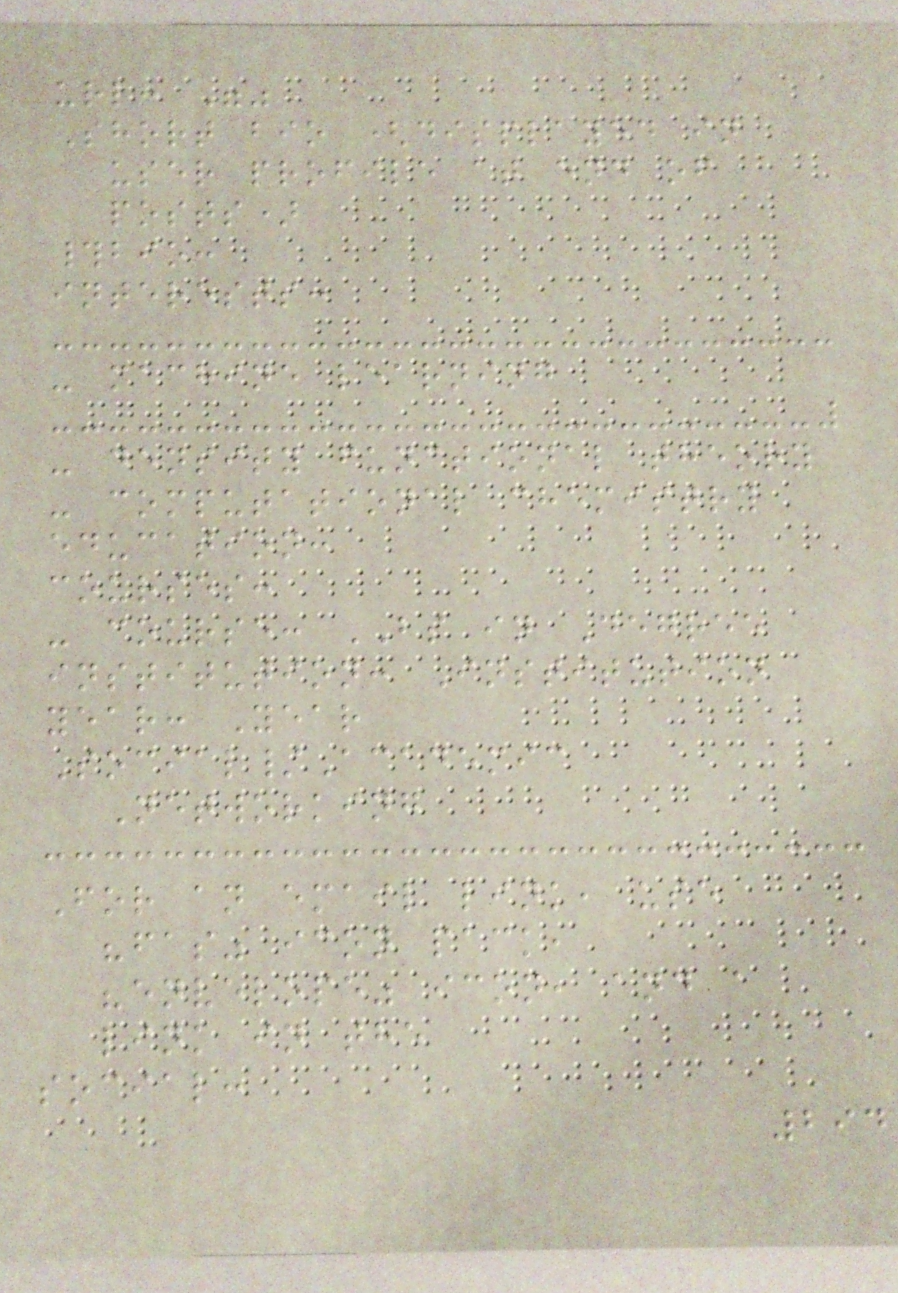url: ""
Short bio (displayed in
user profile at end of
posts)
#bio:
interests:
- machine learning
- density functional theory
- computational chemistry
education:
courses:
- course: BS in Degree
institution: Institution
year: Year
Social/Academic
Networking
For an email link, use
"fas" icon pack,
"envelope" icon, and a
link in the
social:
294
